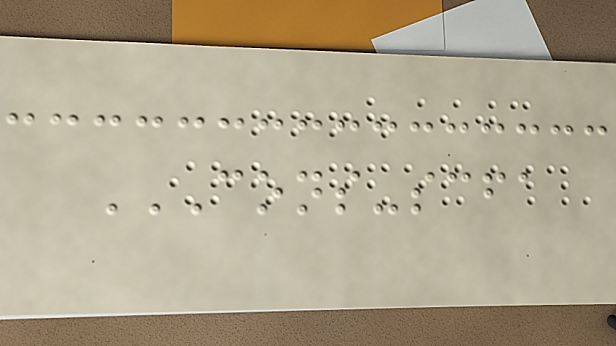CONS-SCFA
